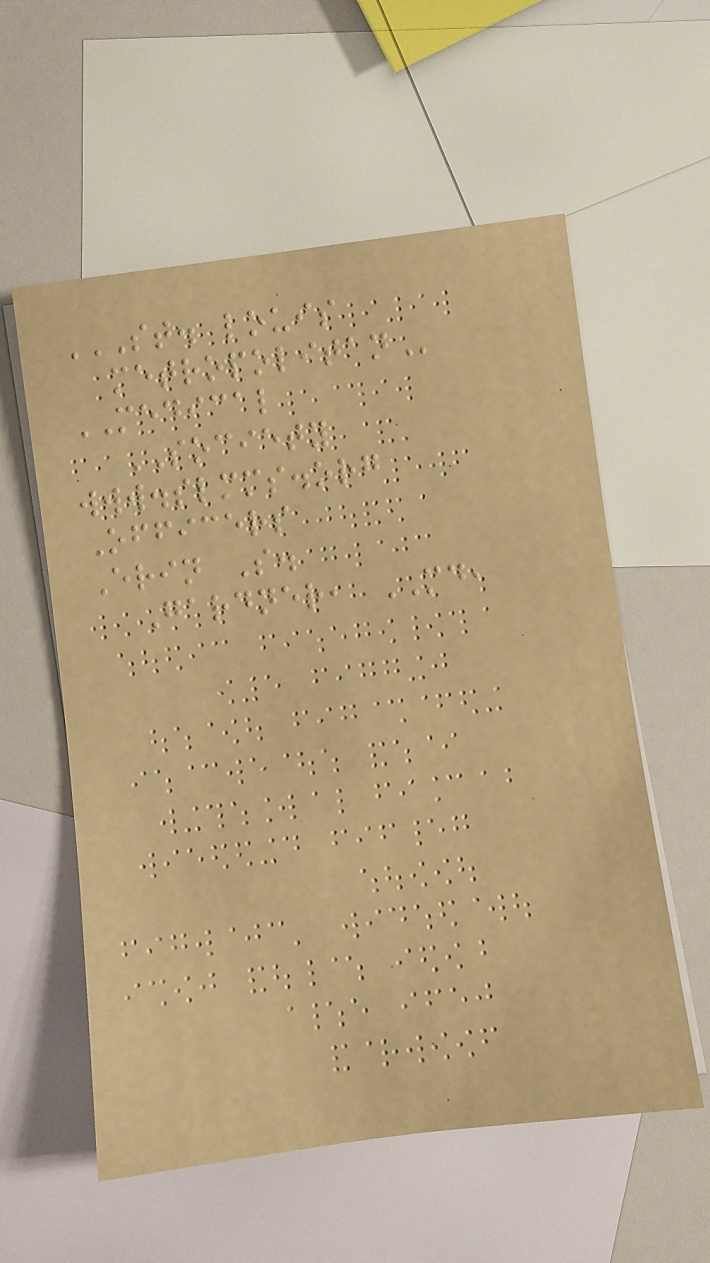ST. LOUIS
METROPOLITAN
MEDICAL
SOCIETY
www.slmms.org
Officers
Erin S.
Gardner, MD,
